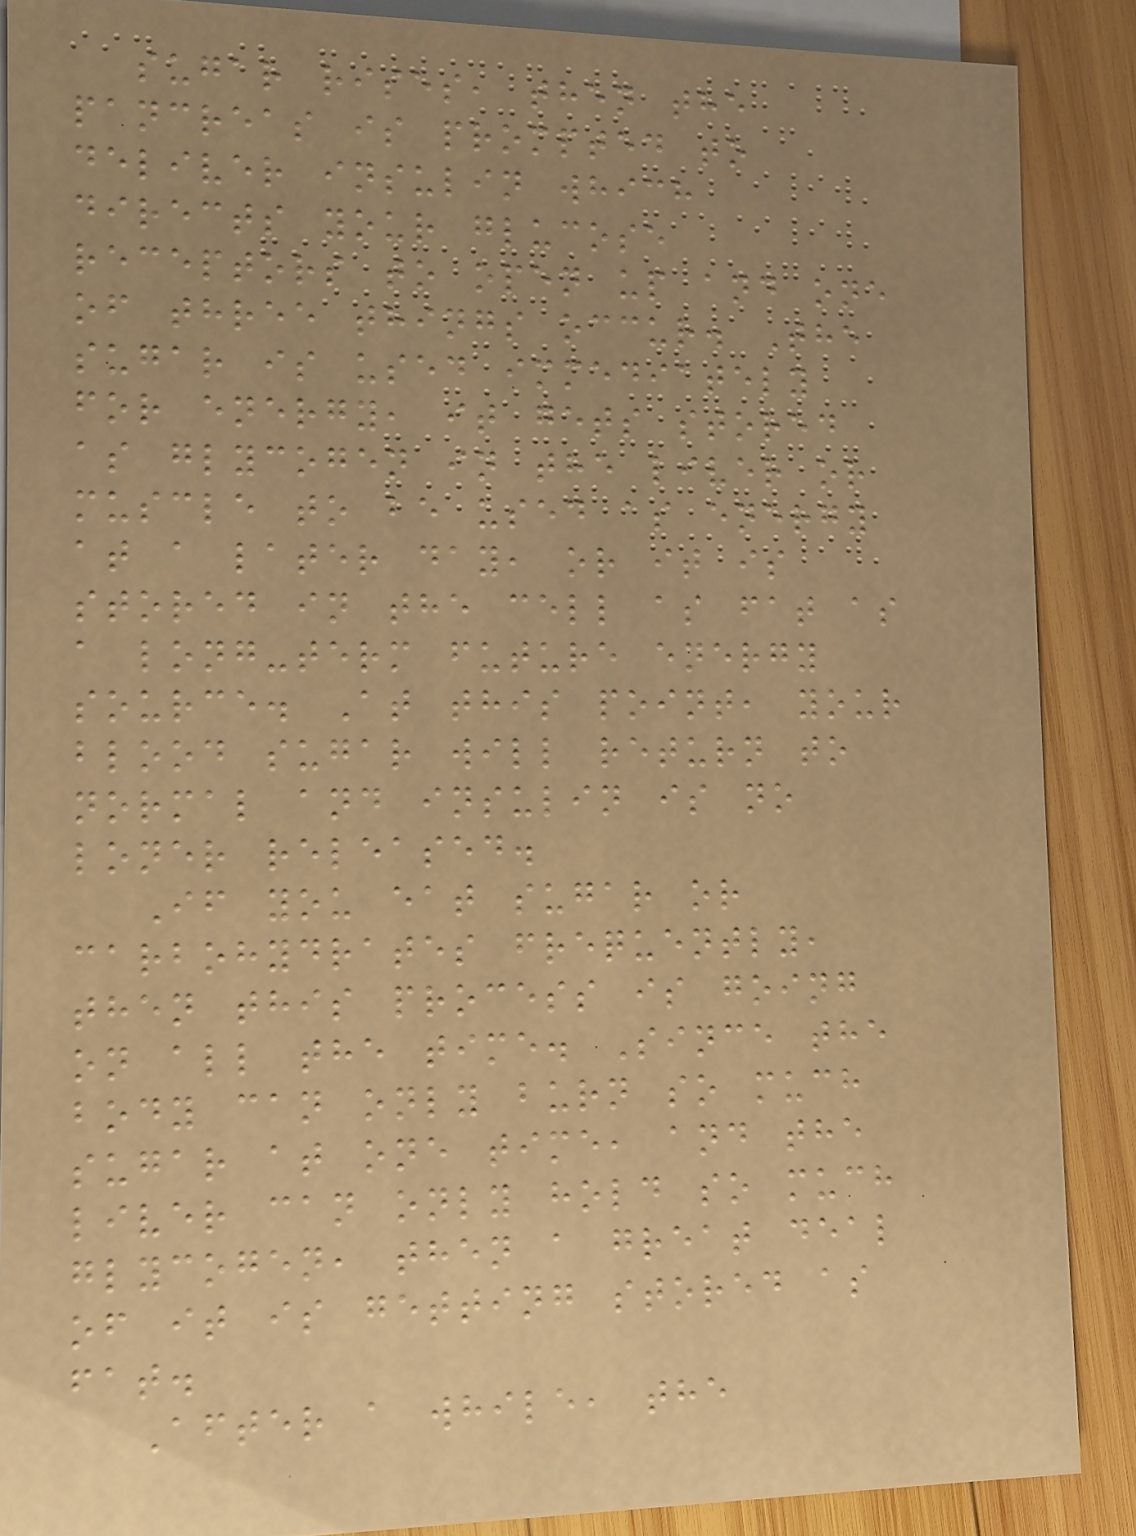sugar rises, then the
pancreas is prompted to
deliver insulin which
directs your glucose
receptors to open up and one
of three things occur. The
sugar is used immediately
for energy, it gets stored
as glycogen in the liver or
muscle to be used as energy
at a later day, or it is
stored in the cell as fat as
a long-term future energy
source. At this point, your
blood sugar will return to
normal and insulin is no
loner released.
If you eat sugar or
carbohydrates frequently,
then this process is going
on all the time. Since the
body can only burn so much
sugar at one time, and the
liver can only hold so much
glycogen, then a great deal
of it is getting stored as
fat.
After a while, the
